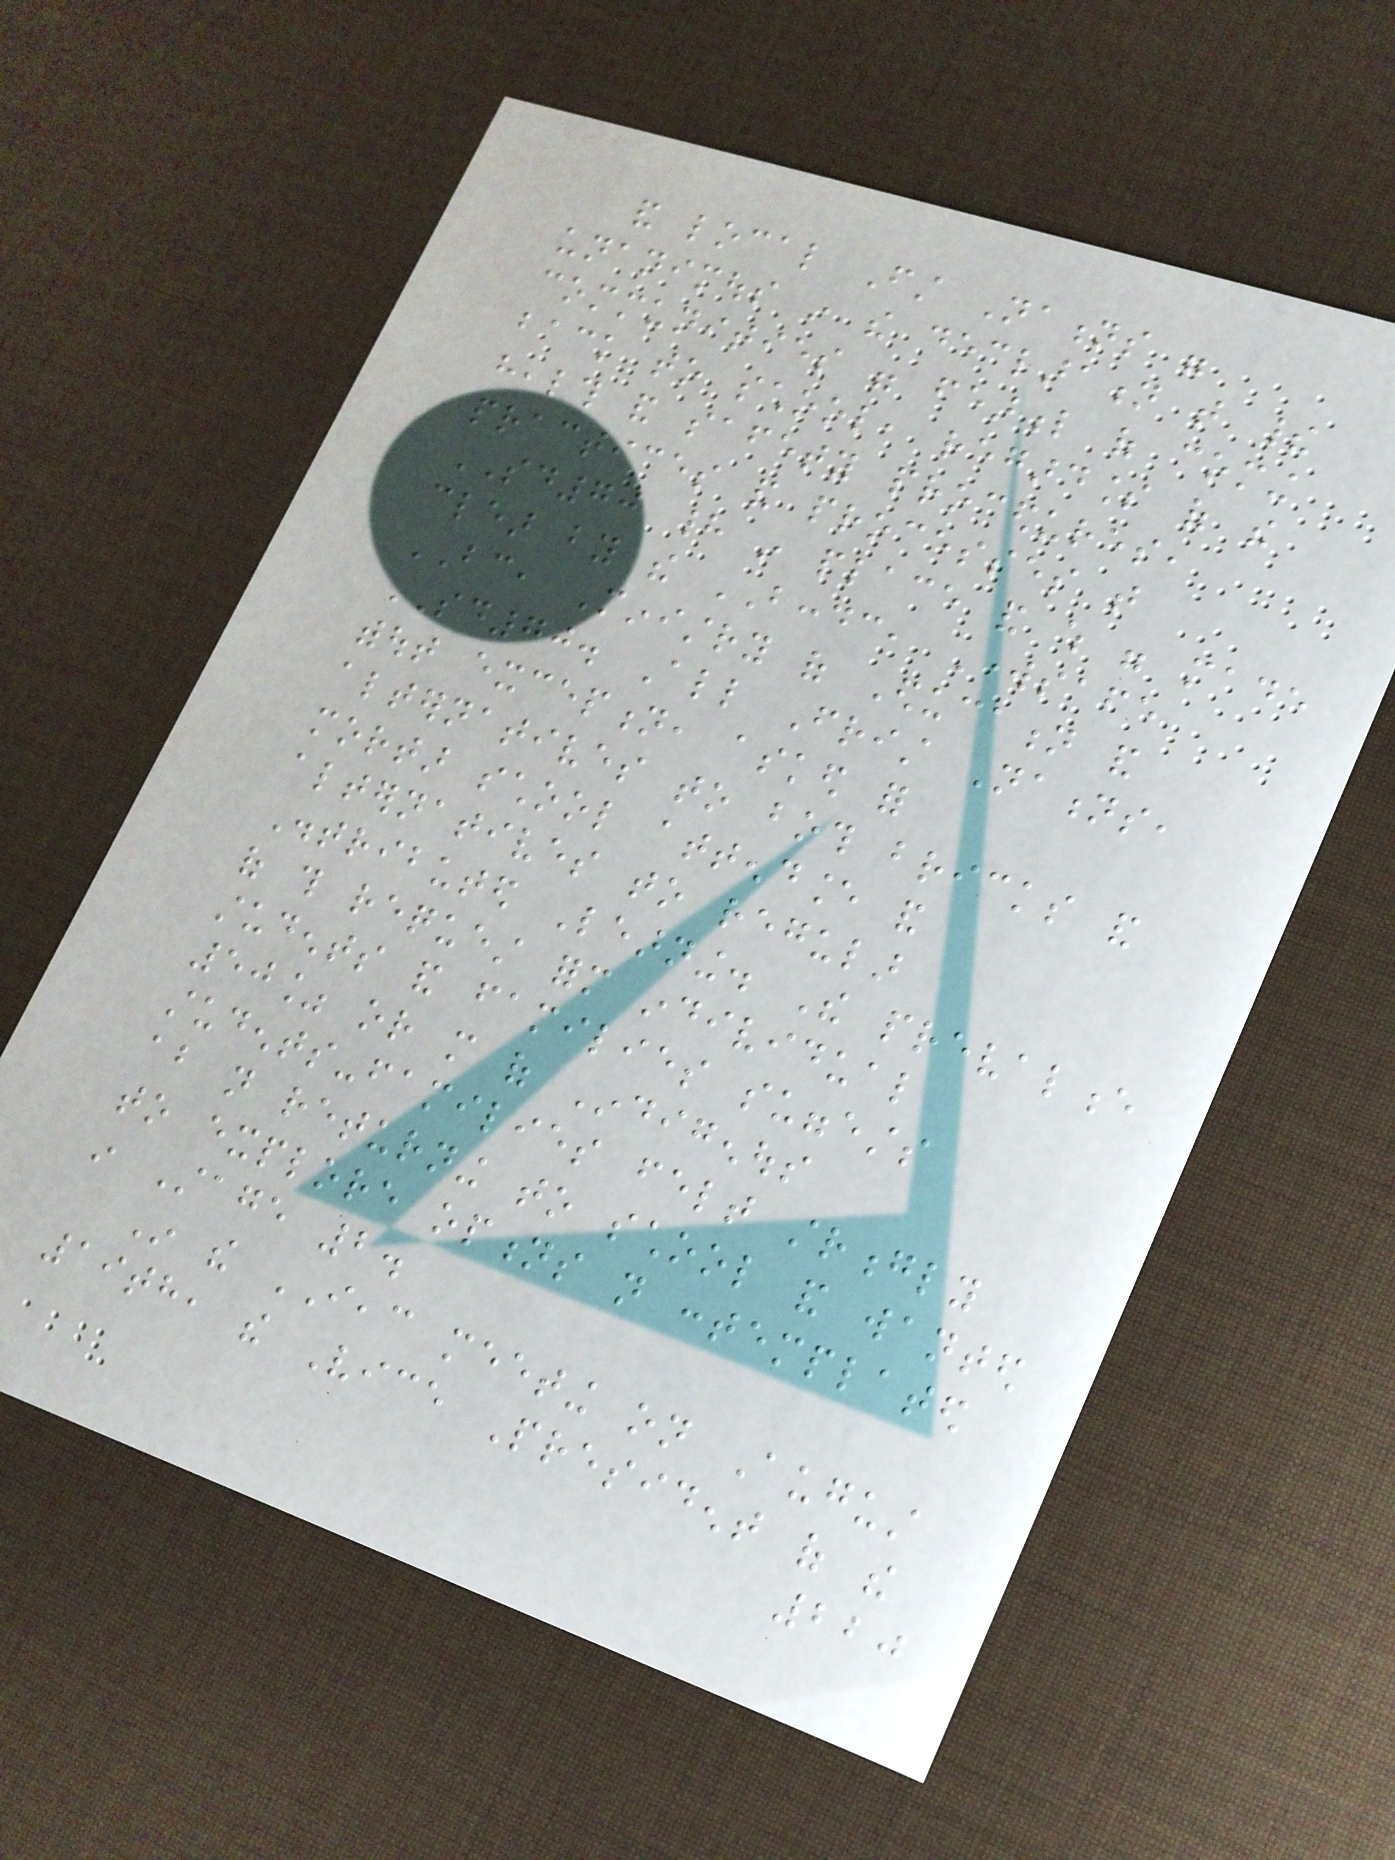and local First Nations were
unanimous in the declaration that their
communities were fearful of coming
back to school, regardless of the
health and safety procedures,
practices and processes that
SD70 had in place and which were made
clear by the BCCDC, Worksafe
BC, Ministry of Education and
SD70. All Frist Nations,
without exception, asked for
alternatives to both bricks and
mortar school attendance and
alternatives to regular
Distributed Learning. The prevalence
of this request form individual
students and families suggests
50% or more of Indigenous
students-families felt strongly
about not returning to school and wanted
to explore options not contemplated
in Stage 2.
In the IEAC meeting on August
19th, the Vice President of the
220
